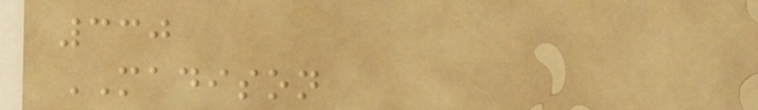330
MADISON
